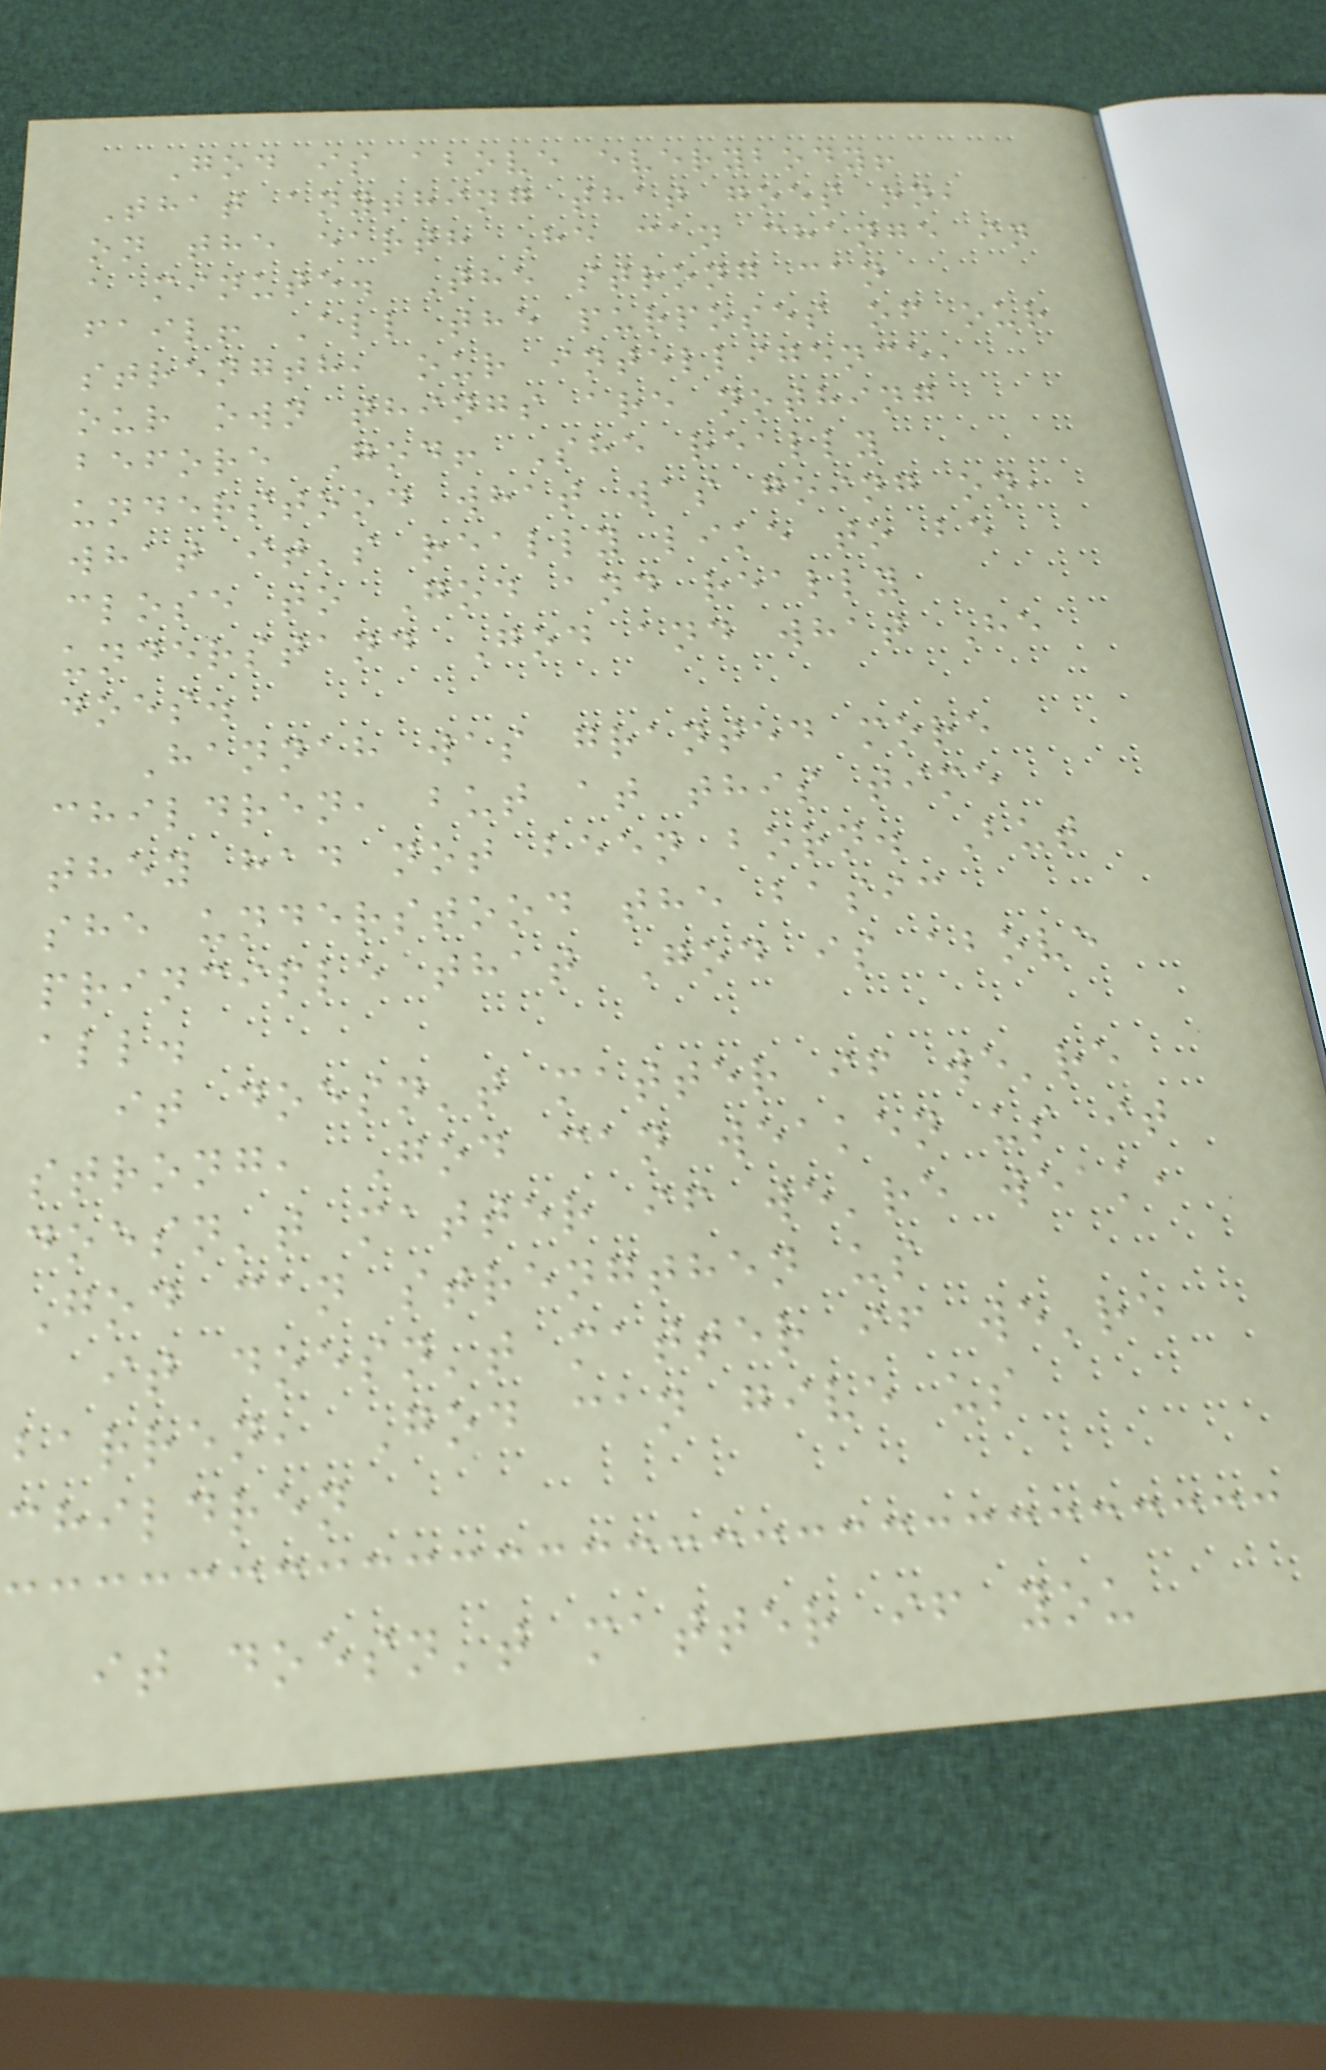God is above everybody!
That anything that goes on,
on the earth He can change in
a minute. The strong can
fail! All the purposes of our
strength, our intelligence,
our own things are nothing
before God! She really
understood what was going on,
what it's really like to be
close to God and really
understand God and what He
does.
Hannah was granted more
children, but at this time
they had not been born. But
she understood the basic
principle that God is above
all.
it doesn't matter if we're
strong, God can weaken us it
doesn't matter if we're weak,
God can strengthen us
it doesn't matter if we're
barren, God can give us
children
it doesn't matter if you
